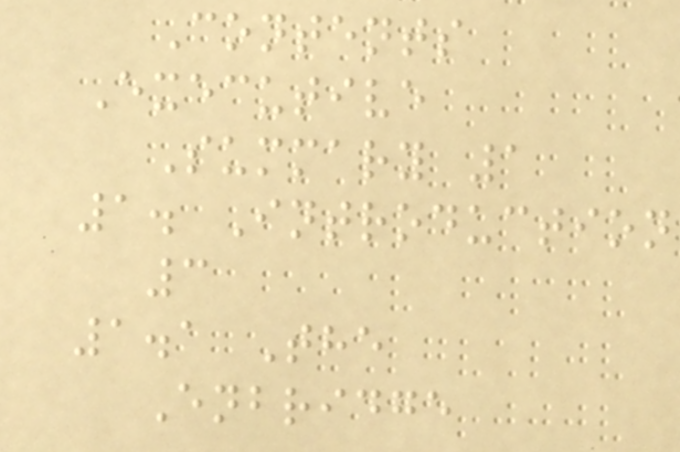Contents
Executive
Summary 1
1. Introduction
3
1.1 The
Enbridge
